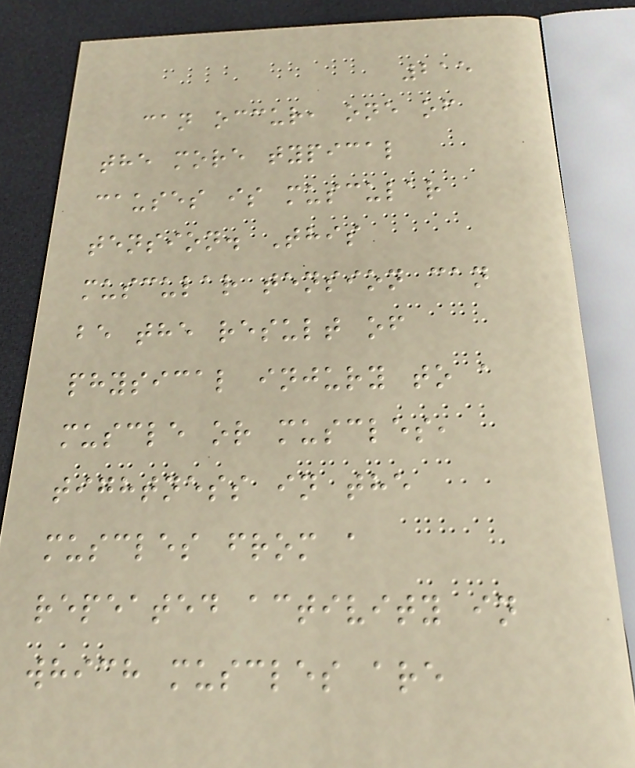215
can occur, one of
the more typical
causes is muscular
tension. This
muscular tension can
be the result of
physical injury to a
muscle or muscles,
tightness in the
muscles from a
repeated activity in
which muscles are
